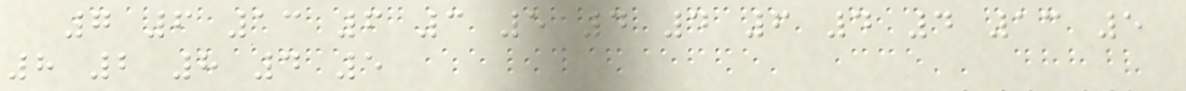7 6 13 6 3 5 4 4 6 4 4 13 5
8 2 8 4 5
